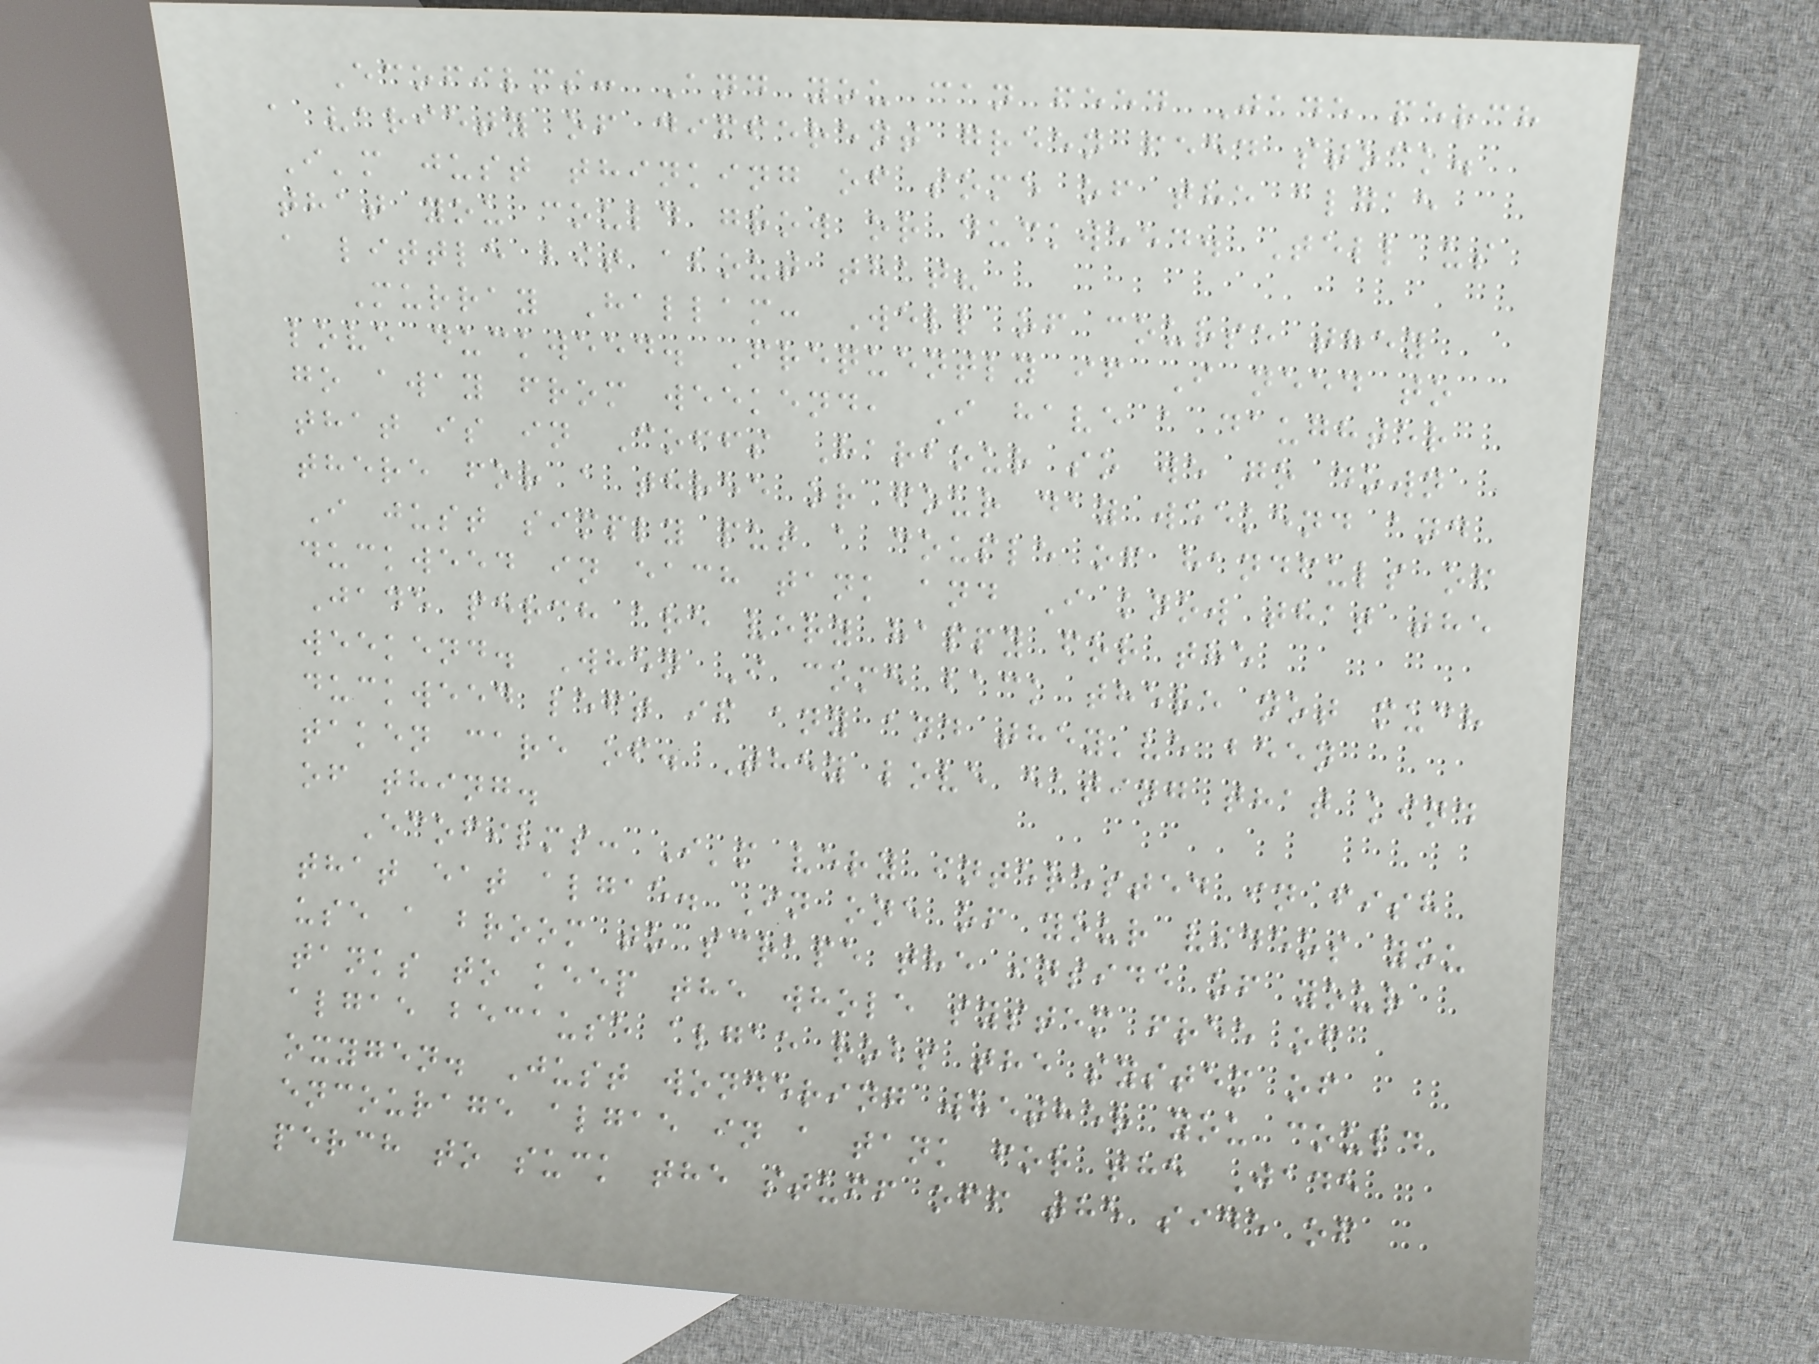Ecofilms: And you can feed Jade perch
a variety of different green feed stock.
I'm just thinking of some of the algae
that you could grow or duckweed. Tell us
a little bit about that?
Murray Hallam: Well of course they
love duckweed. Frequently if I need to
go away from weekend, I have a daughter
that is in Coffs Harbour so we go down
there for a three or four day weekend and
I just simply put a couple of handfuls of
duckweed in each tank and I know that the
Jade perch are very happy for the
weekend. When I come back there not much
duckweed left if any and they've been
taken care of. They love eating that kind
of thing.
Ecofilms: I'm very interested in fish
that eat algae. In one of your videos you
use a broom to scrape the inside of your
tanks to keep the whole system free of
algae because algae robs the system of
oxygen. Just wondering whether you could
encourage algae in a tank for the Jade
perch to suck the stuff off the side of
